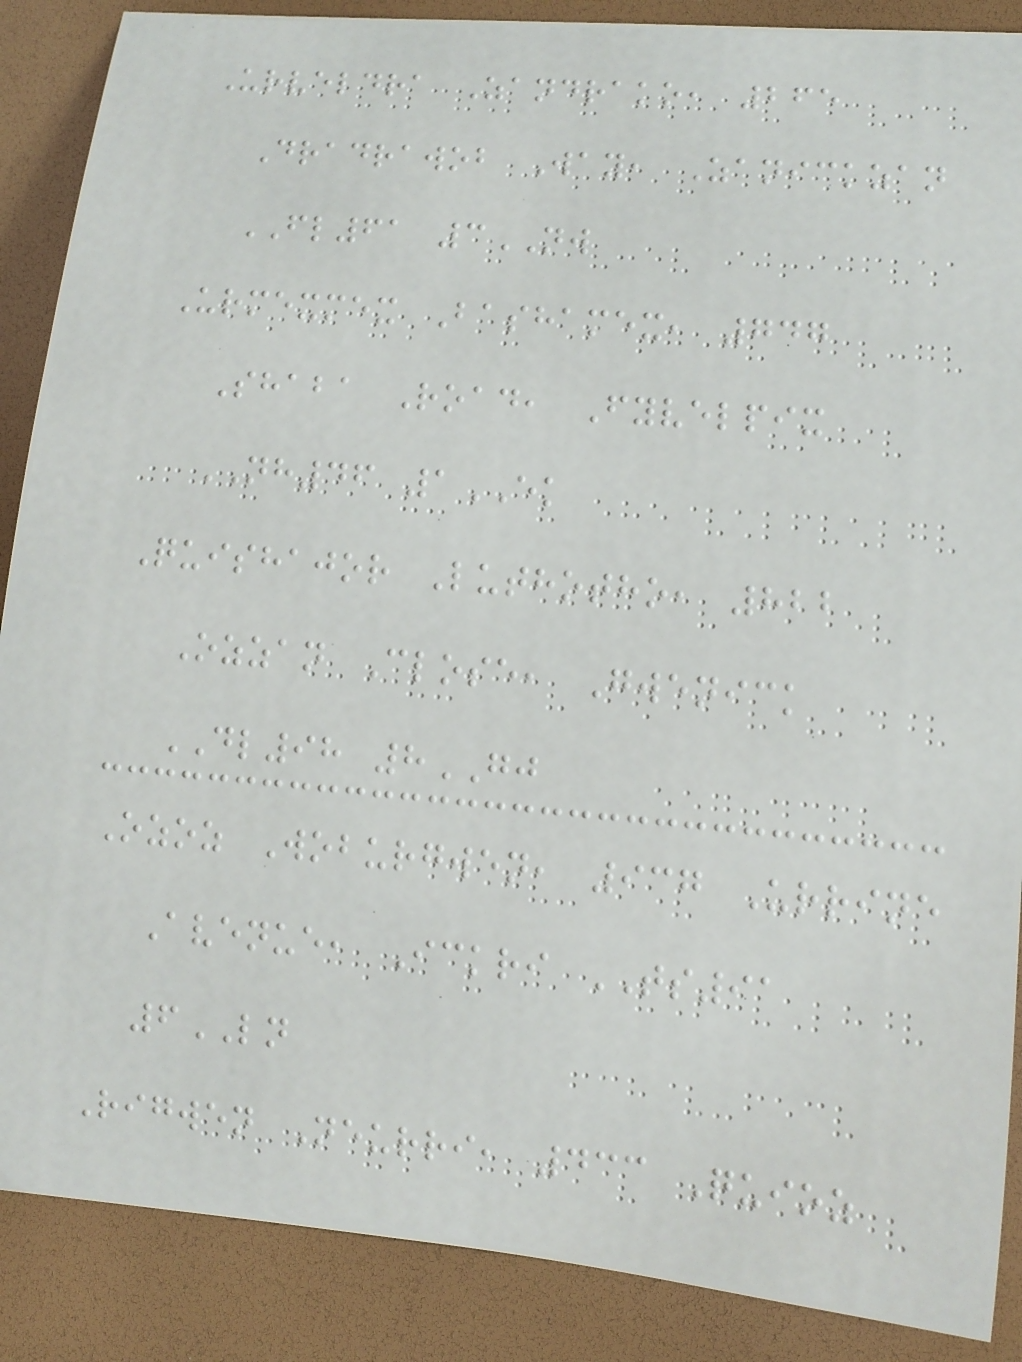Urveldra Zandrako, 265
Dradrawob Way, Zanickzan
FL61 3NW
Urmexmex Bashamex, 747
Shaba Road, Fyvelpix
NH46 1EK
Quishajor Luthotho, 822
Ozzan Close, Gwenick
DL98 8GJ
Ozoz Woburgwen, 937 Urrine
Avenue, Ickri TS91
6LN
Rigwen Neurri, 433 Quioz
